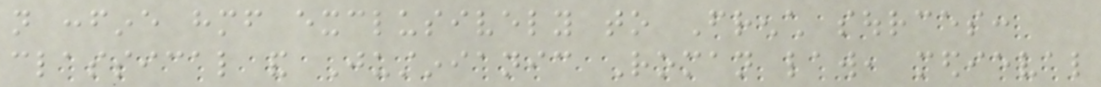not confine himself exclusively to French sources:
classical and Justinianic Roman law, medieval
